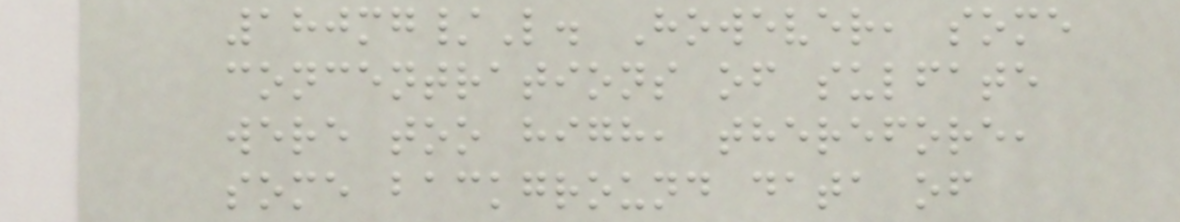180mg/L. However, some
concentrations of sulfate
were too high, therefore,
some background data of
